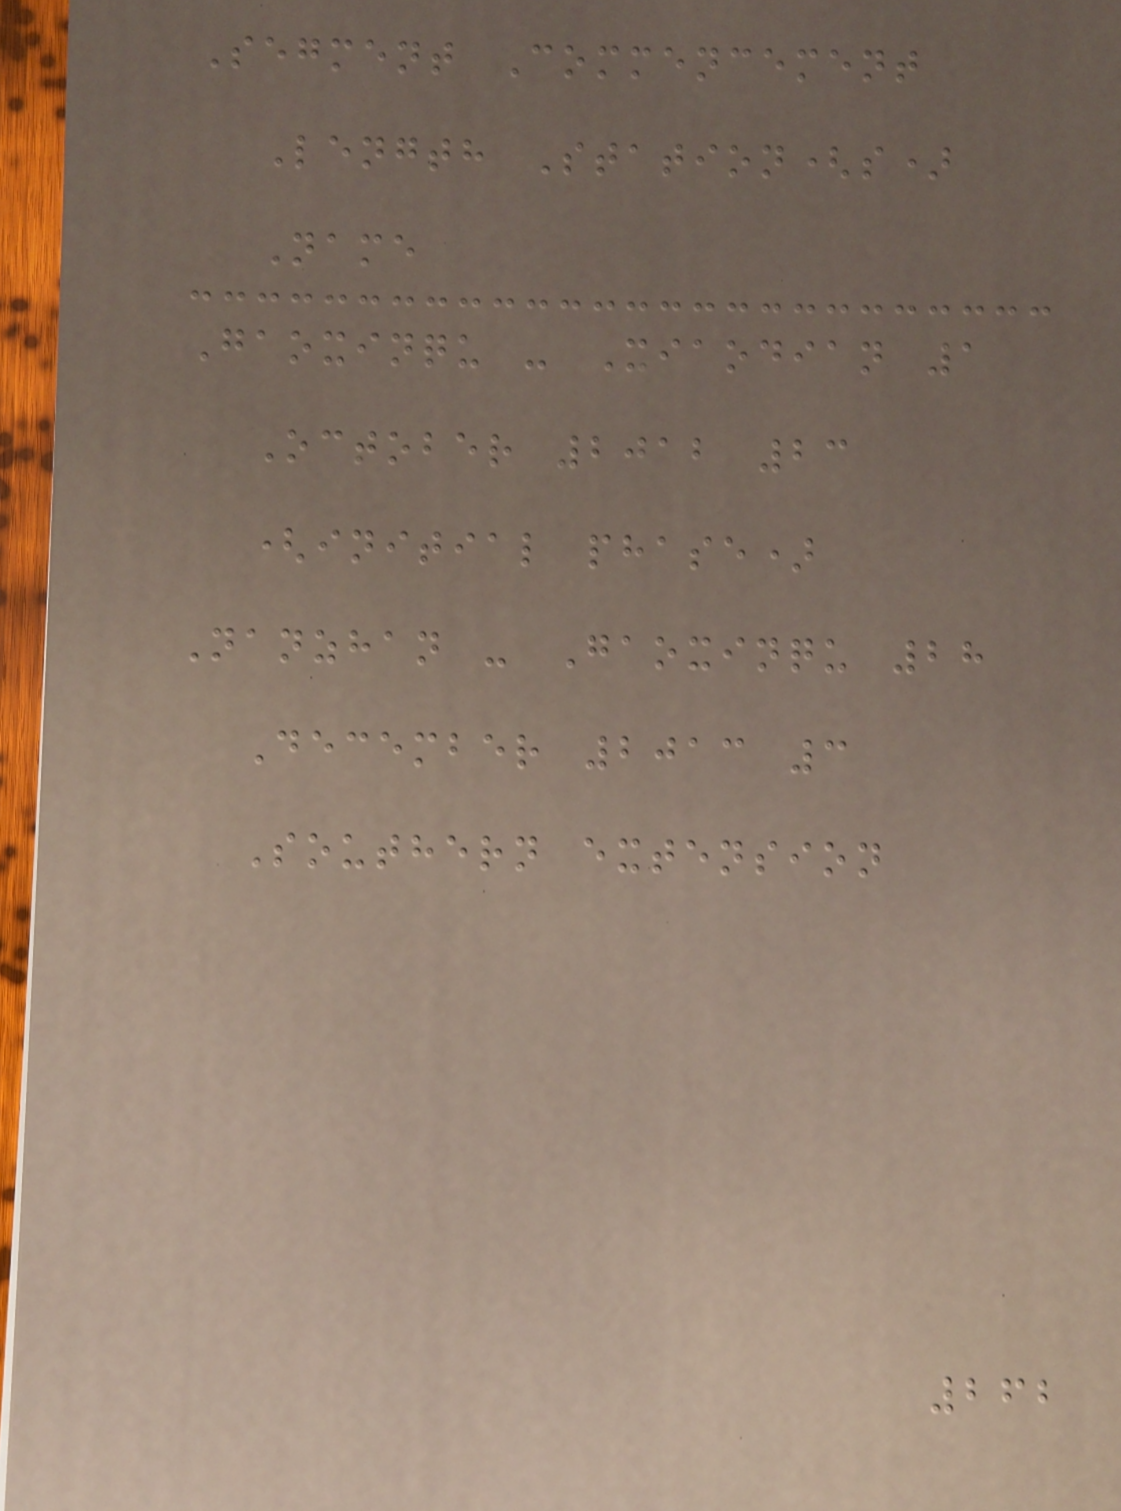Segment Commencement
Length Station(s)
Name
Gaoxinqu - Xiaodian 1
October 2012 23
(initial phase)
Nanzhan - Gaoxinqu 28
December 2013 3
Southern extension
262
